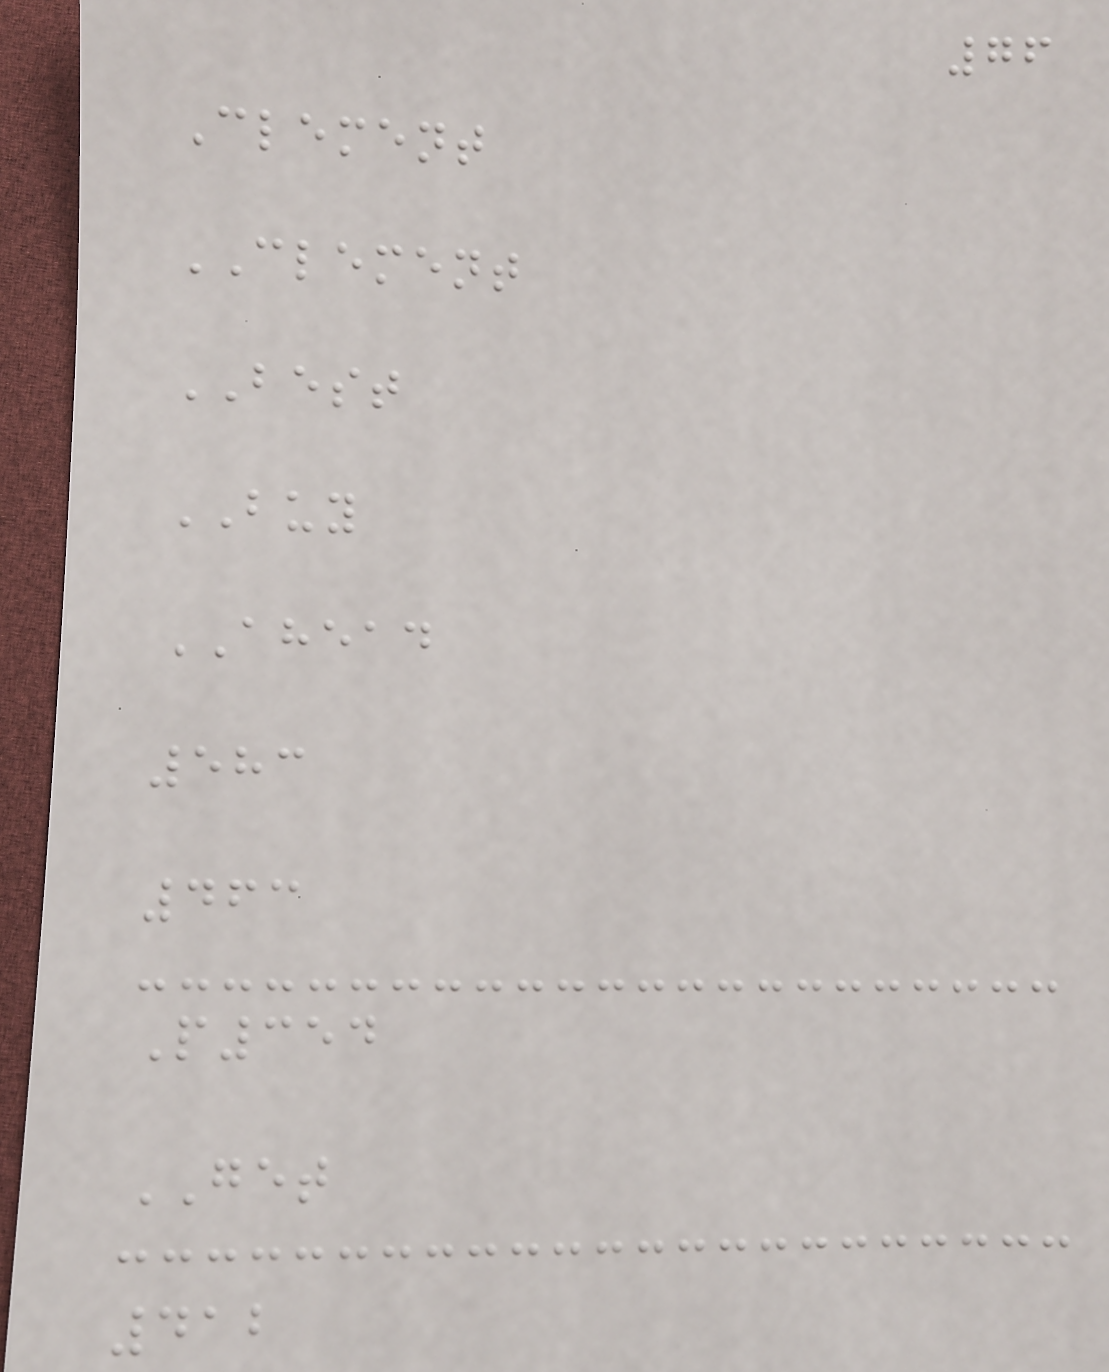76
Clement
CLEMENT
BEST
BUY
AHEAD
583
463
P354
GET
412
